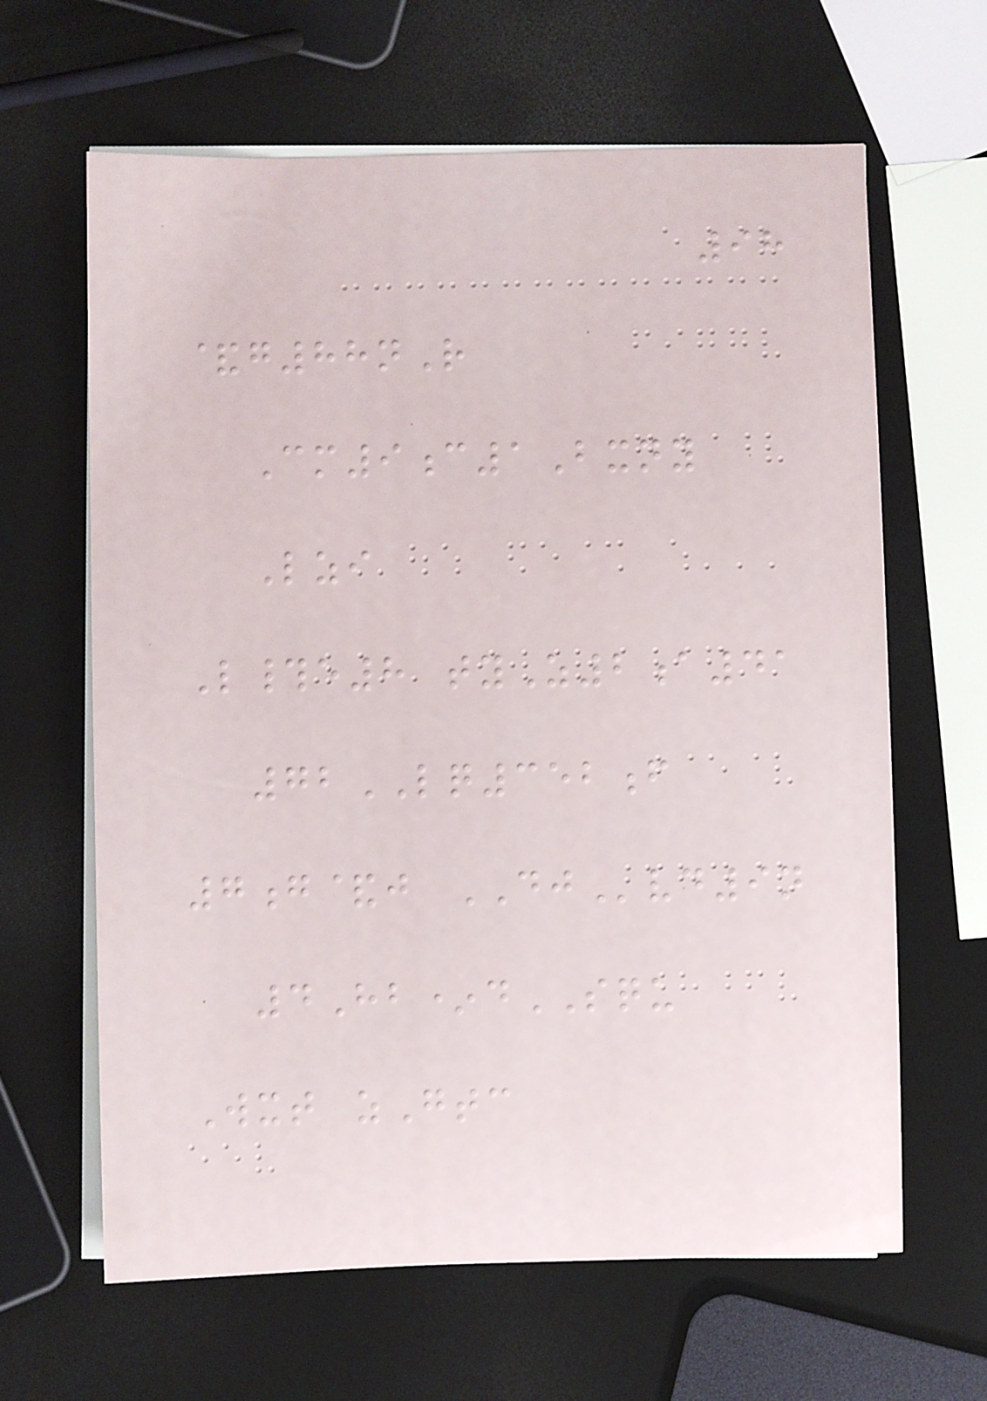98
&g88nR
Cm9c1Bxny
Lzi
L#e8 tyZ2a41
72LQ352f
7g&j DJvd9n
4Hb*dSQU
Wxt zGtc
